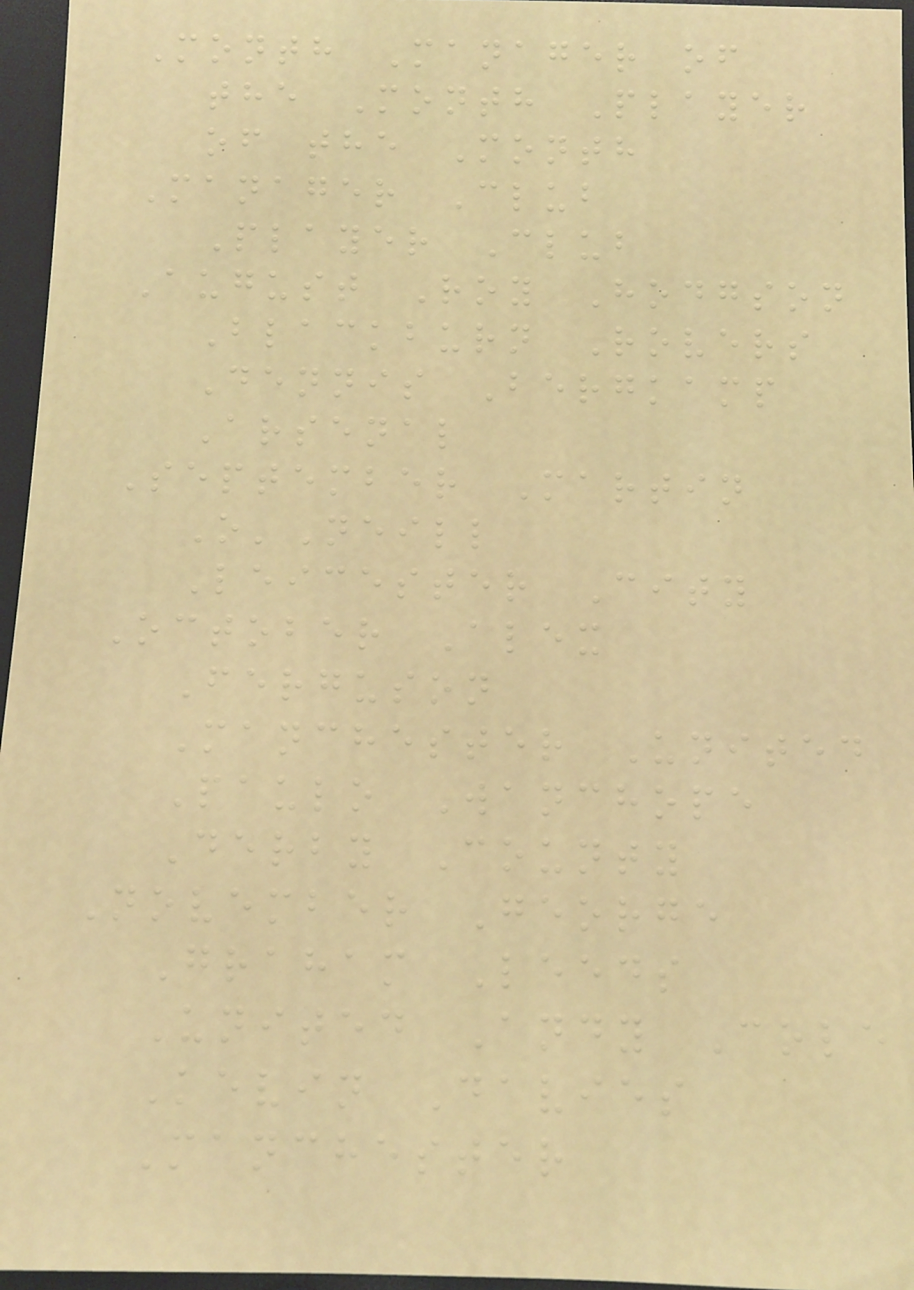Month Manager of
the Month Player
of the Month
Manager Club
Player Club
August Roy Hodgson
Blackburn Rovers
Dennis Bergkamp
Arsenal
September Martin
O'Neill
Leicester City
October Alex
Ferguson
Manchester United
Paulo Wanchope
Derby County
November George
Graham Leeds
United Andy Cole
Kevin Davies
Manchester
